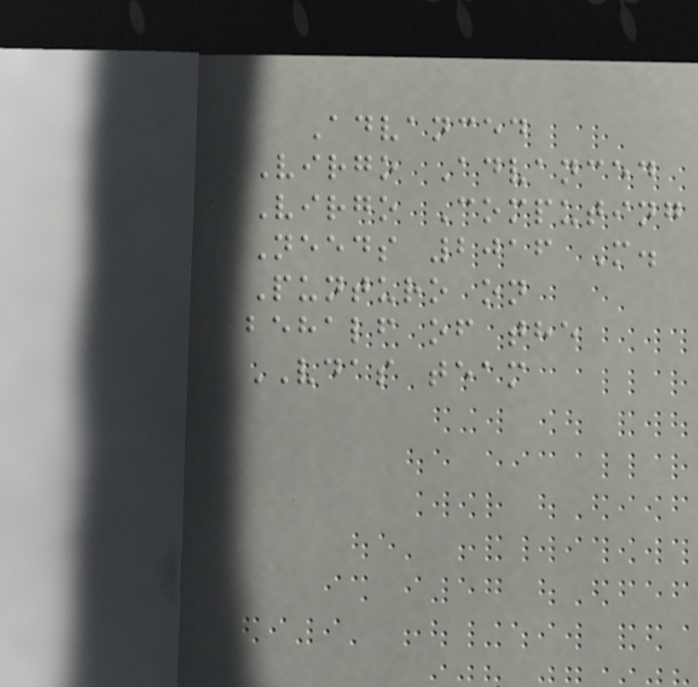Advanced
Virgo Advanced
Virgo Computing
Needs 2016 M.
Punturo on
behalf of the
VDAS team
